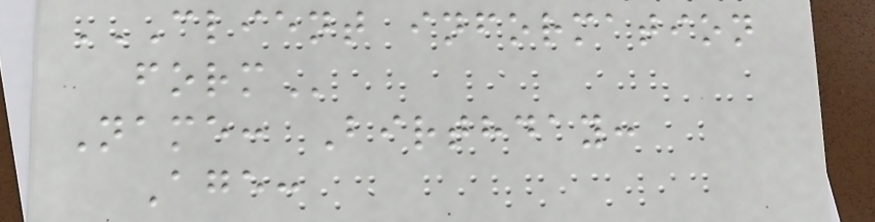CLIENT INFORMATION
FORM
Name: Birthday:
Age:
